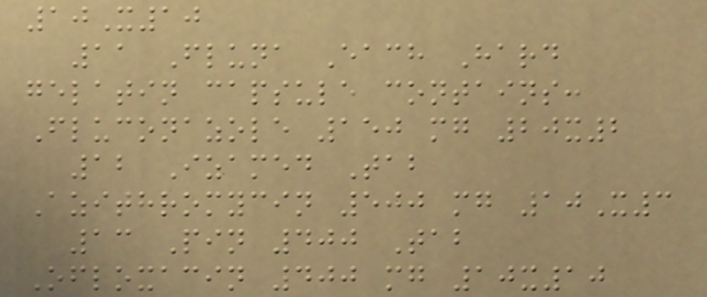10X10
11 Fluna Each Hard
gelatin capsule contains:
Fluconazole 150 mg 20x2
12 Izamed Tab
Azithromycin 500 mg 10X3
13 Pin 400 Tab
Ofloxacin 400 mg 10x10
